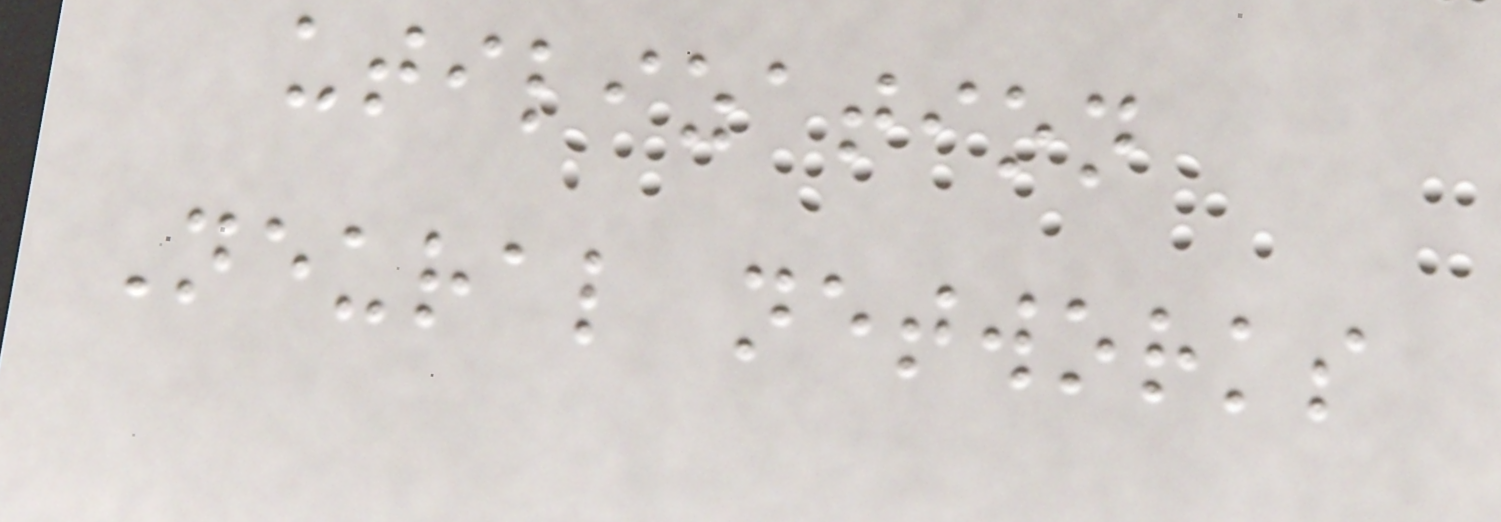utilization
Neural networks
